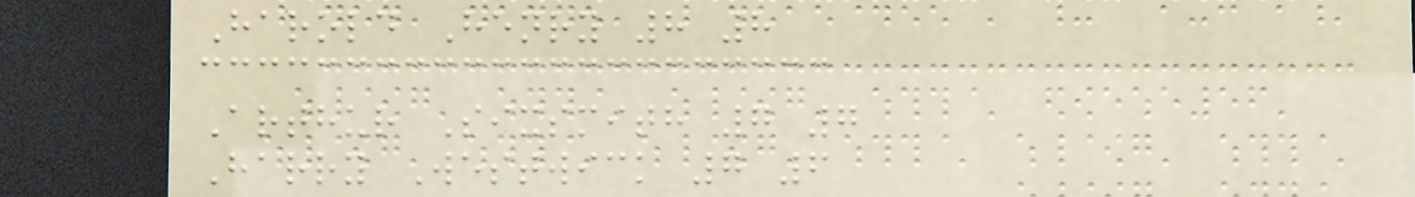Harold Henry 8 8
Arthur Sixsmith 7 7
Harry Westwick 7 6
